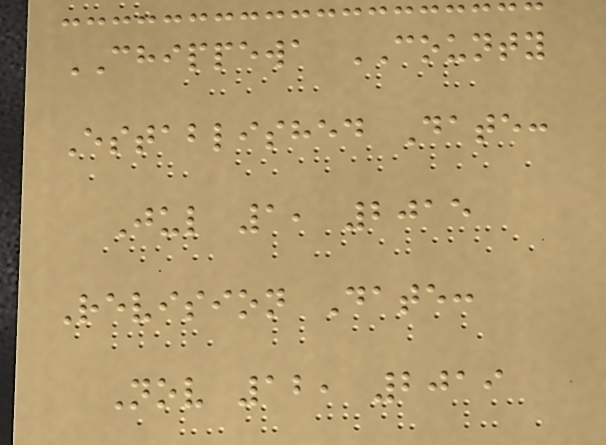CHIPPEWA COUNTY
Established Date:
Jul 1, 2015
Revision Date:
Nov 12, 2019
